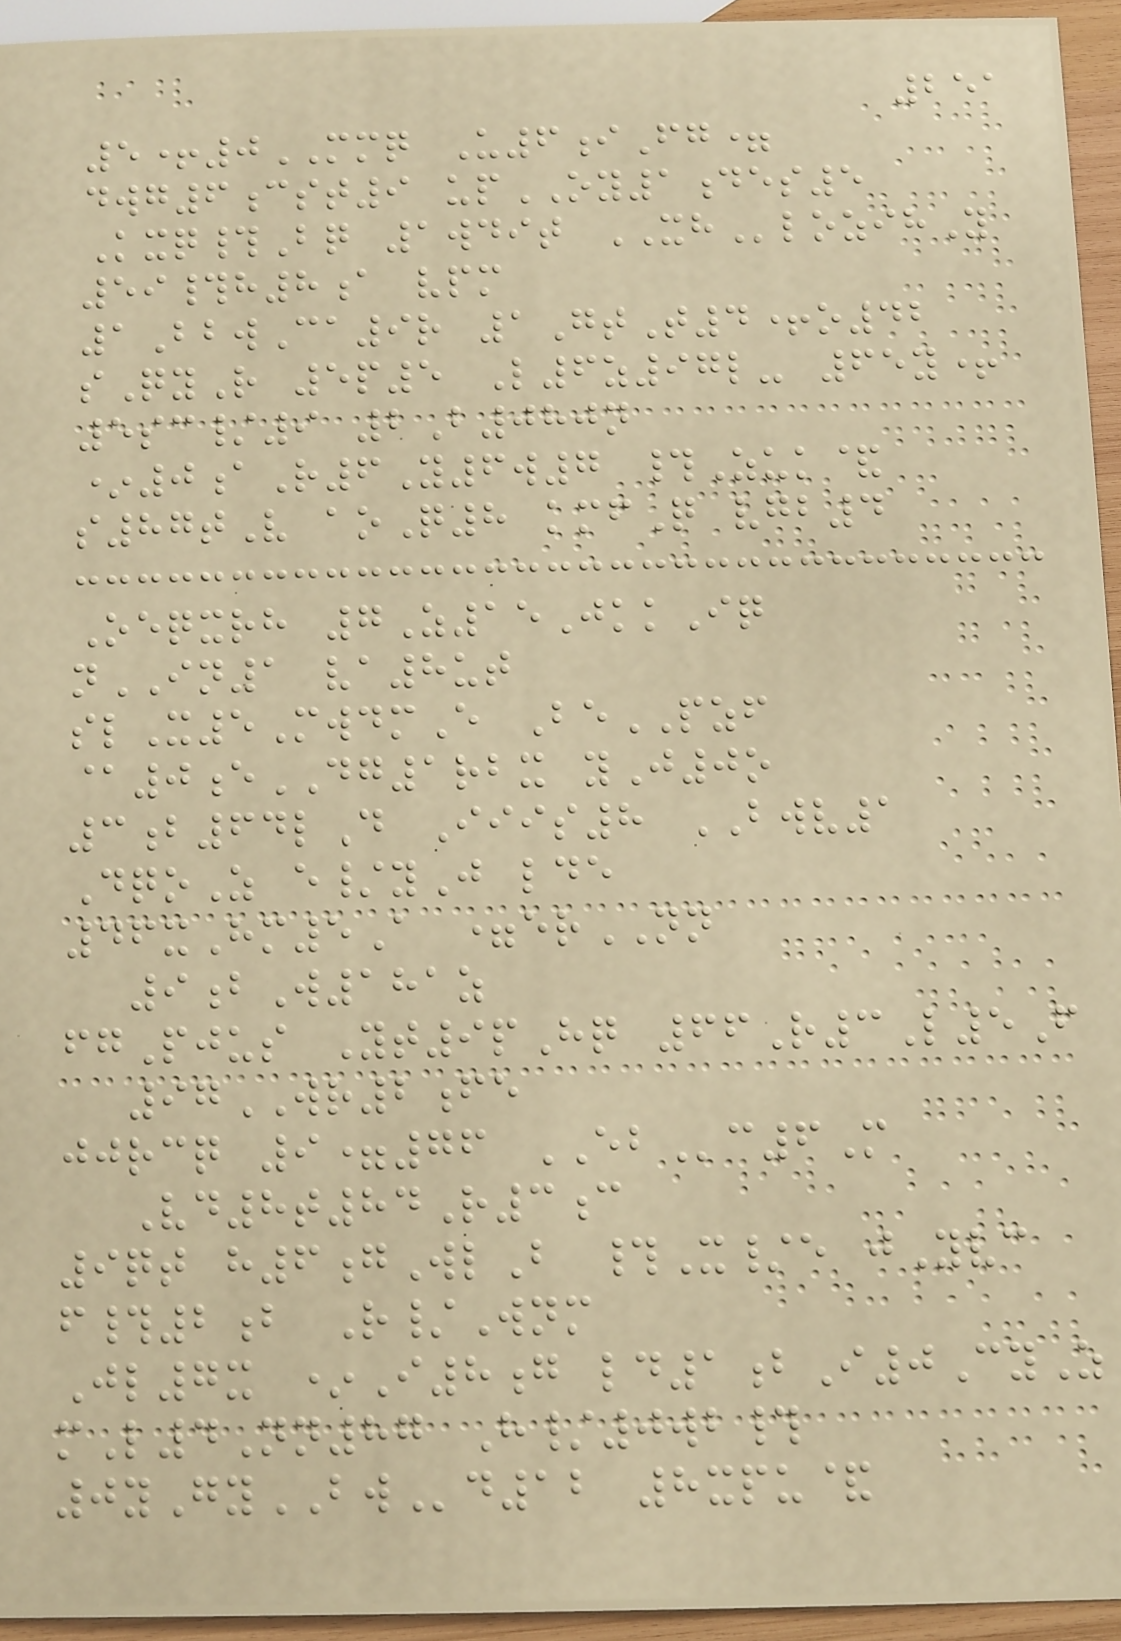251
5+0MMQ U6iFg=
dwg6cst9 upOY1des5
Kxq#Bq 1wdit XHlozihY
59#h8a vpm
1BbwCa9r 1GtT4+o42
sQyR 5p5 L6z97l- 65y+
5sc/9 2B080n
*0aR6Y6w7 #Zuk&
s87tV aoQ8 kmfQ vgb4
Oeqxrh 7Z15JkkIq
nIN1 va8ut
slX5MwdmE BePZF
@0eDG1rbx yJ0o
3b64lD Iiis8 BWV1
DqoZ e/yJ lde
46xHm5A =erNN
9bW181z
fgPjus Yt9pHq 66R3L5F
97WR2fe
jjrcq 9=76 EBc6M
Vd8t84R3c
9qt h6gWlB #X/e jYvc
f#2b R/Wnm
Jl7x *I8g ld1bI0CyZ
mL4Nn87 H/0wb#
0yGyBWd12 8xpu&
